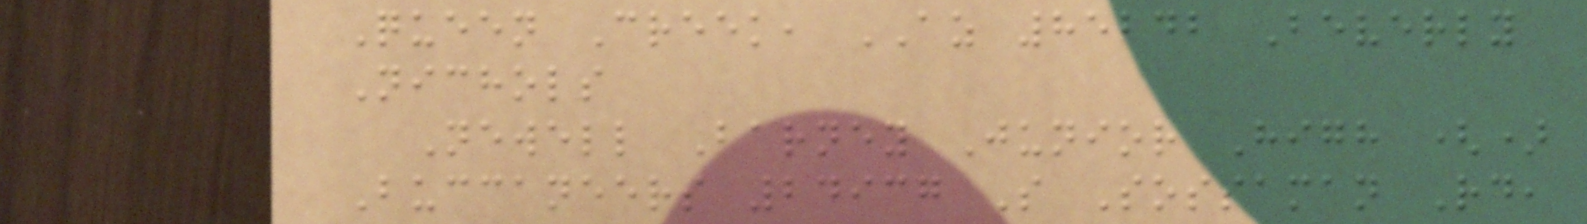Queen Creek, AZ 85242 Beverly
Nichols
Newell Barney Junior High ()
Buccaneers 24937 S Sossaman Rd,
